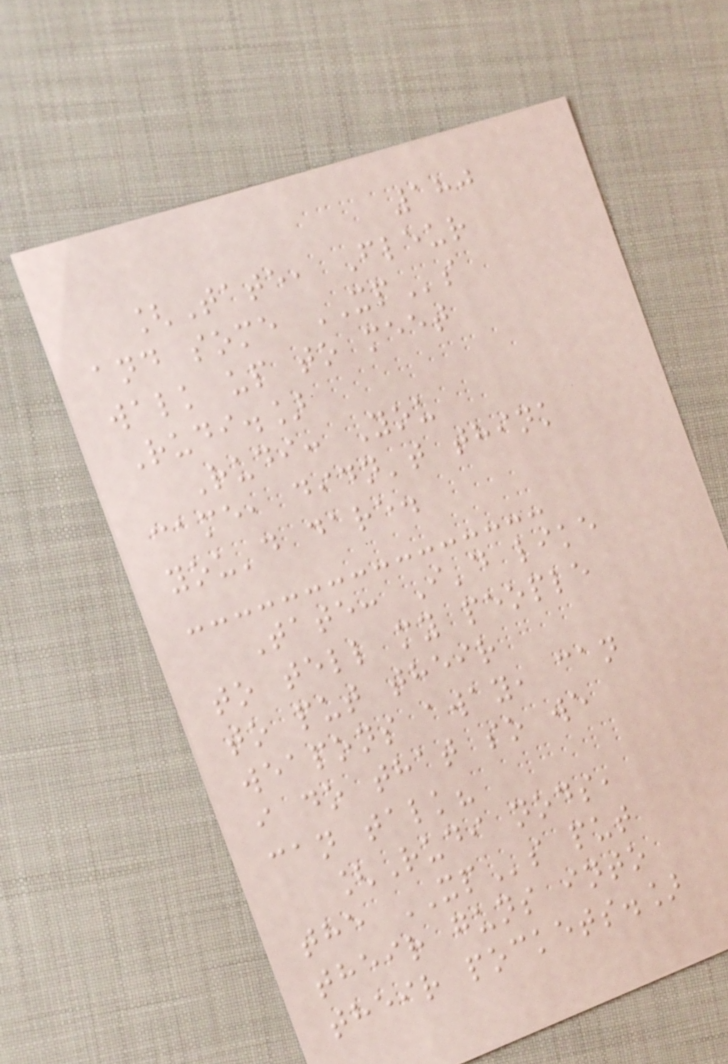180
[Tate, Fleur
and some XPs
walk up to meet
Rudi.]
Rudi: You
came, didn't think
you'd dare.
Tate: I'd like
to tell my people
to put their
weapons away, can
i do that so we
can talk?
[Rudi nods,
the XPs put
their guns into
their pockets.]
